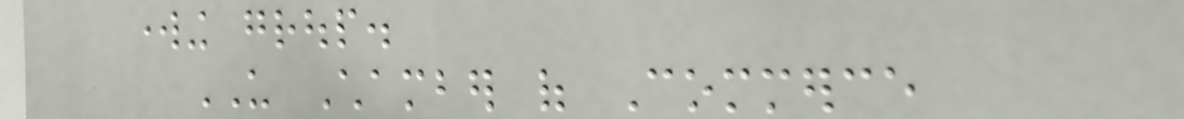working group.
US Chamber of Commerce
